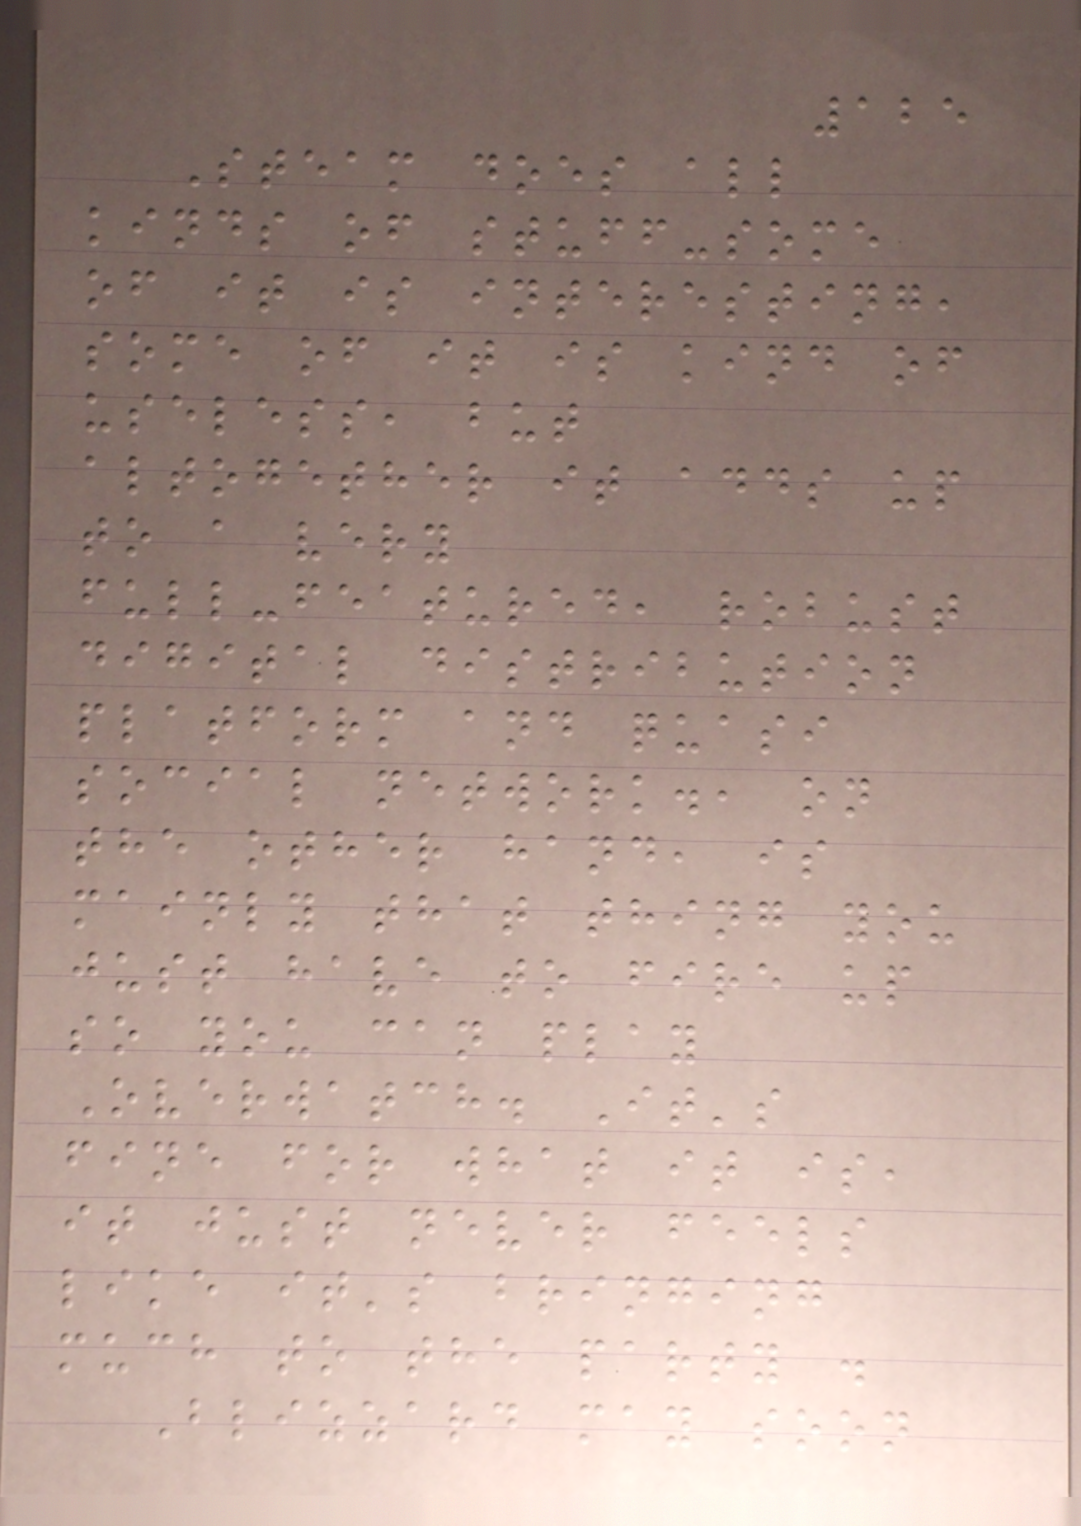125
Steam does all
kinds of stuff-some
of it is interesting,
some of it is kind of
useless, but
altogether it adds up
to a very
full-featured, robust
digital distribution
platform and quasi
social network., on
the other hand, is
mainly that thing you
just have to fire up
so you can play
Overwatch. It's
fine for what it is,
it just never feels
like it's bringing
much to the party .
Blizzard may soon
